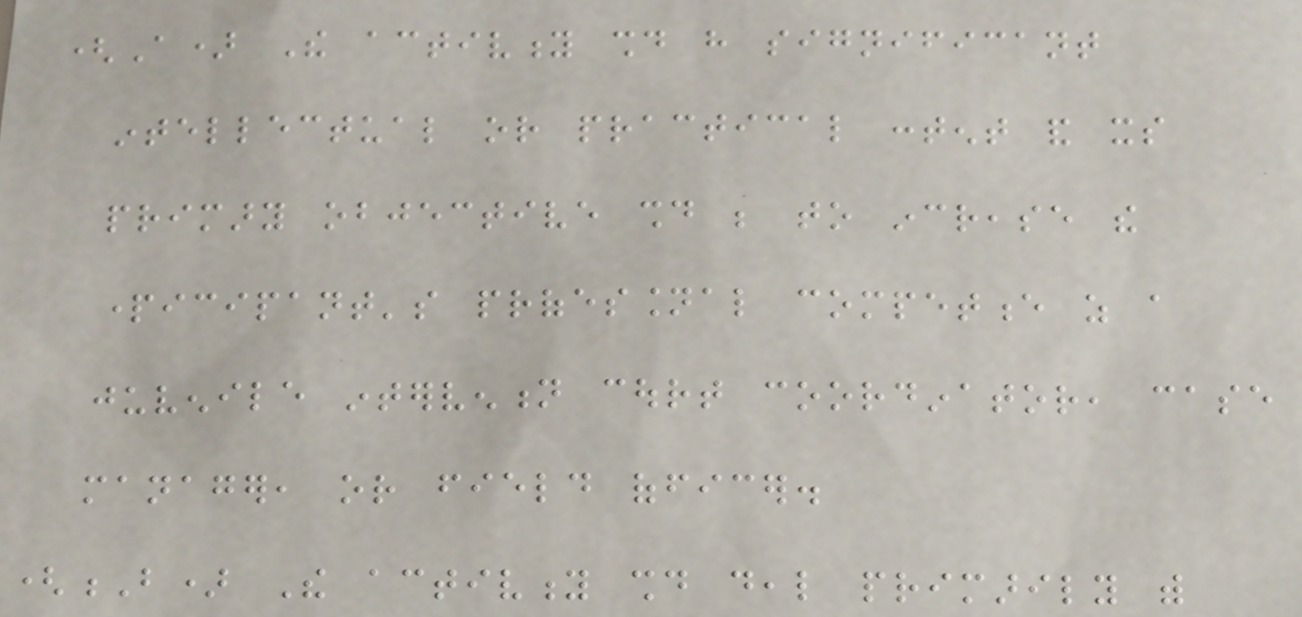(A) The activity should have significant
intellectual or practical content and its
primary objective should be to increase the
participant's professional competence as a
juvenile intervention court coordinator, case
manager, or field officer.
(B) The activity should deal primarily with
